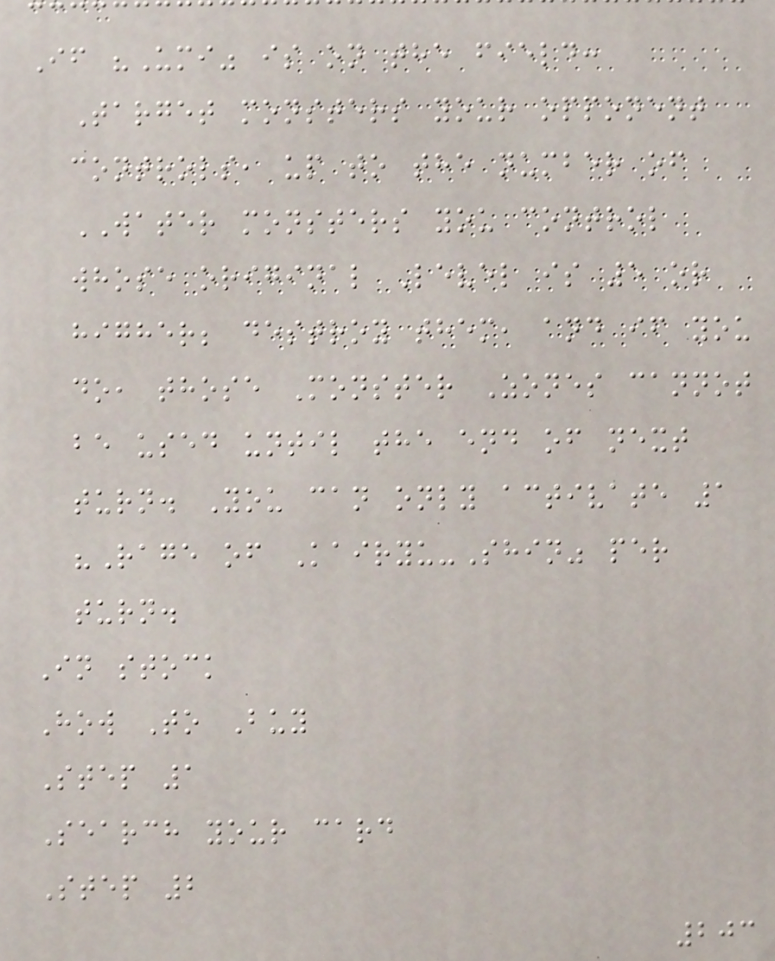If "Umi" is on the field:
Target monsters your opponent
controls, up to the number of
WATER monsters you control
whose original Level is 5 or
higher; destroy them, and if you
do, those Monster Zones cannot
be used until the end of next
turn. You can only activate 1
"Rage of Kairyu-Shin" per
turn.
In stock
How To Buy
Step 1
Search your card
Step 2
203
